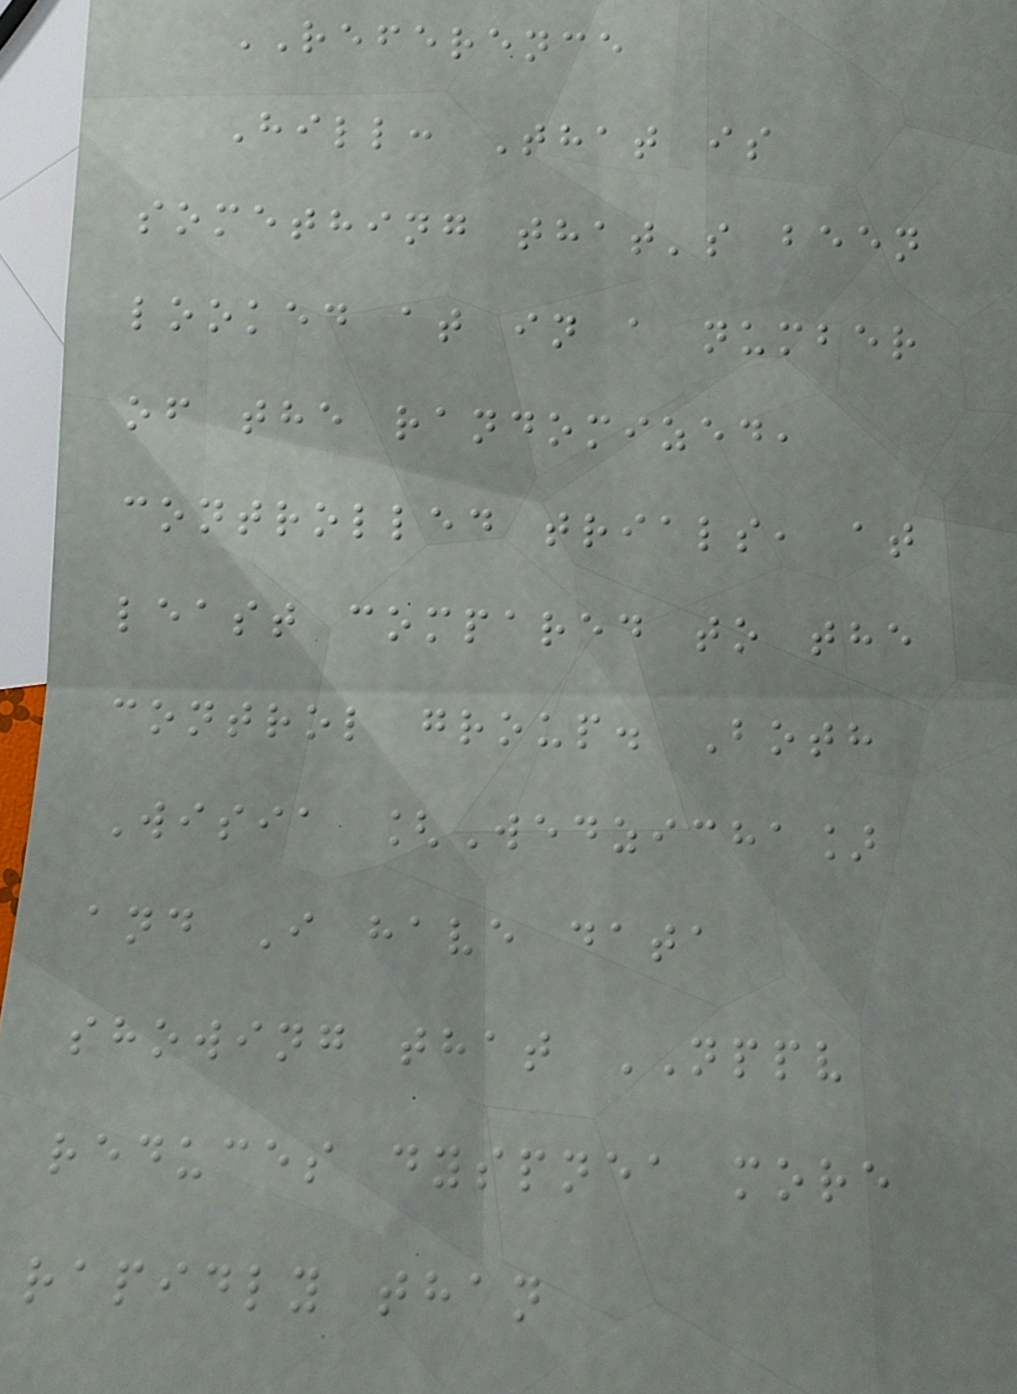REFERENCE
Hill: That is
something that's been
looked at in a number
of the randomized,
controlled trials, at
least compared to the
control group. Both
Wisia [Wedzicha]
and I have data
showing that NPPV
reduces dyspnea more
rapidly than
